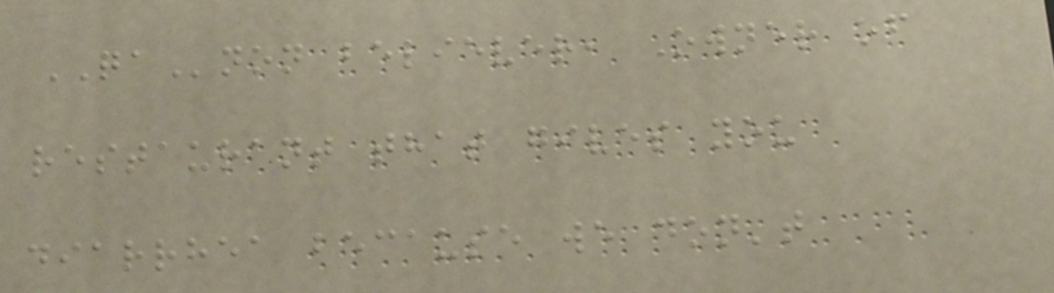QAnon believer, Owner of
restaurant that gives you
diarrhea because we don't
